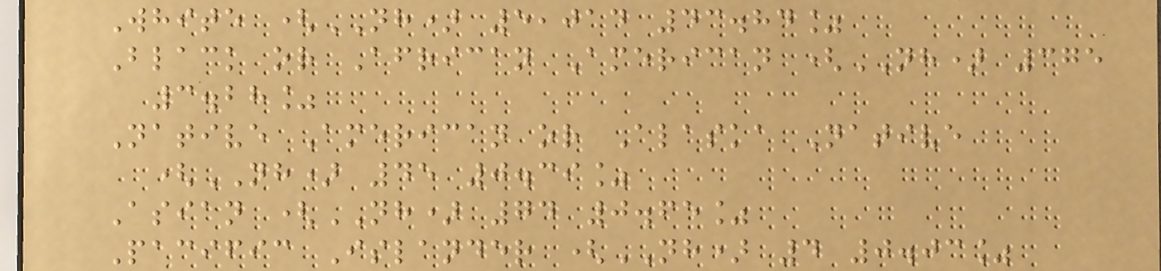White (NH) 5,014 43.84%
Black or African American (NH) 375
3.28%
Native American or Alaska Native
(NH) 45 0.39%
Asian (NH) 74 0.65%
Pacific Islander (NH) 4 0.03%
